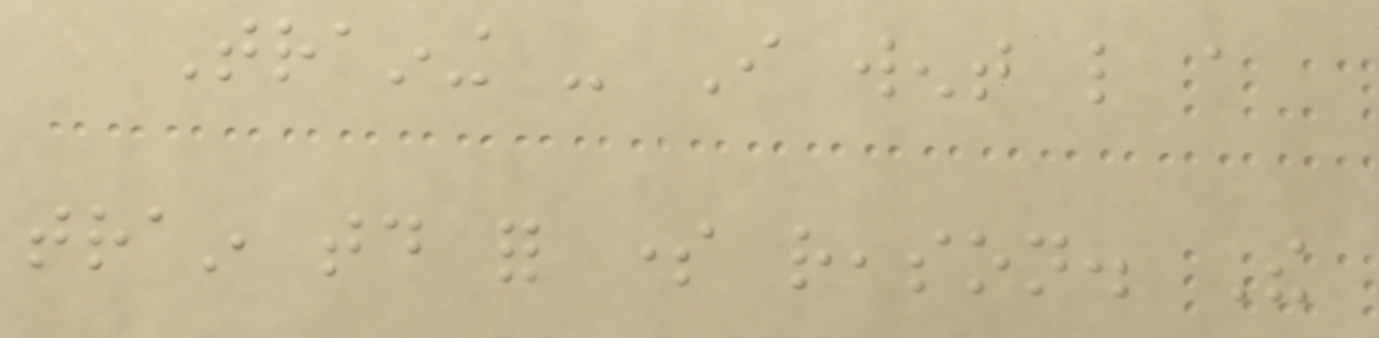Training - I went like a
train today for some reason. The
